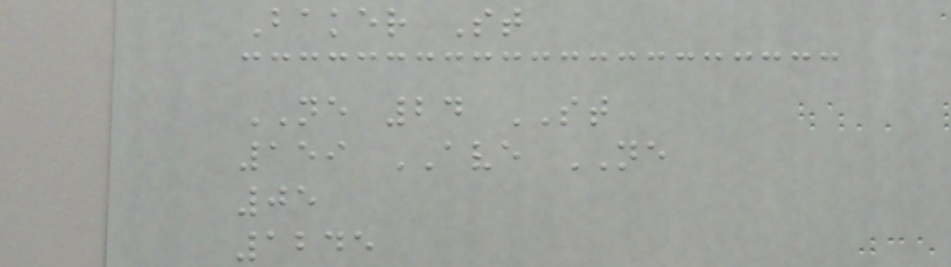Baker St
NE 24 ST
159 AVE NE
05
1245
